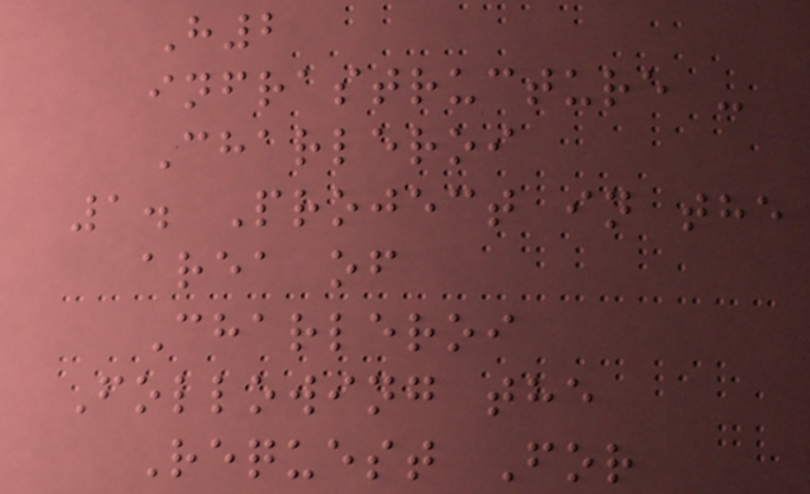H2
infrastructure -
Charleroi
1. Project in the
area of
Charleroi
Following the
Request For
